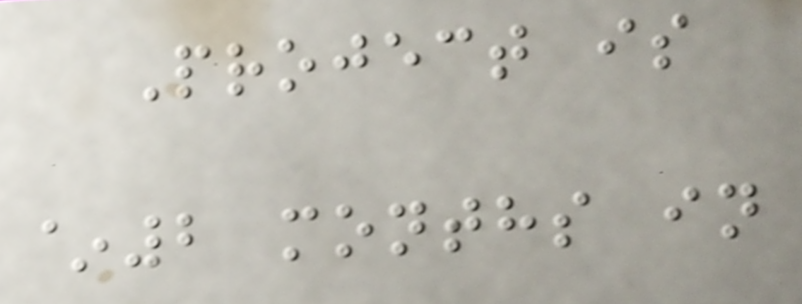Project is
~2 months in
